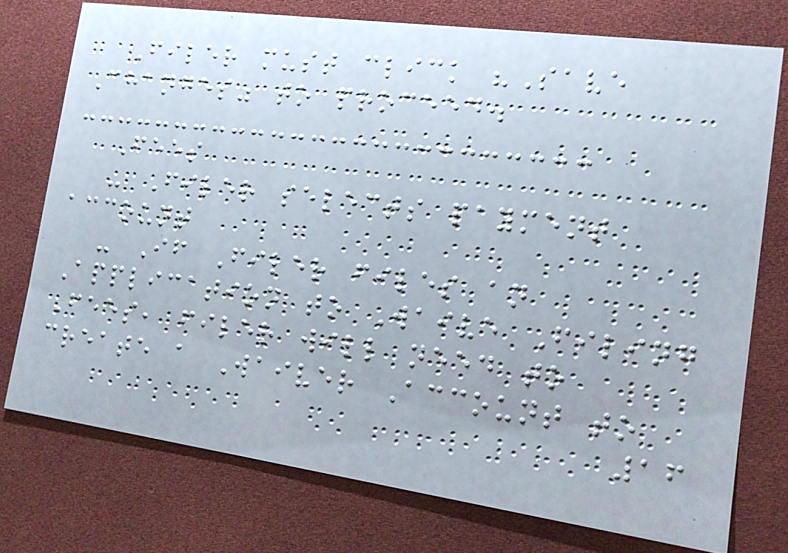Filer must click "Save
Changes" to proceed.
Fees
- Filer selects payment
account
- If Filer files an
Application to Waive Filing
Fees, filer will need to
create a Waiver Account to
16
